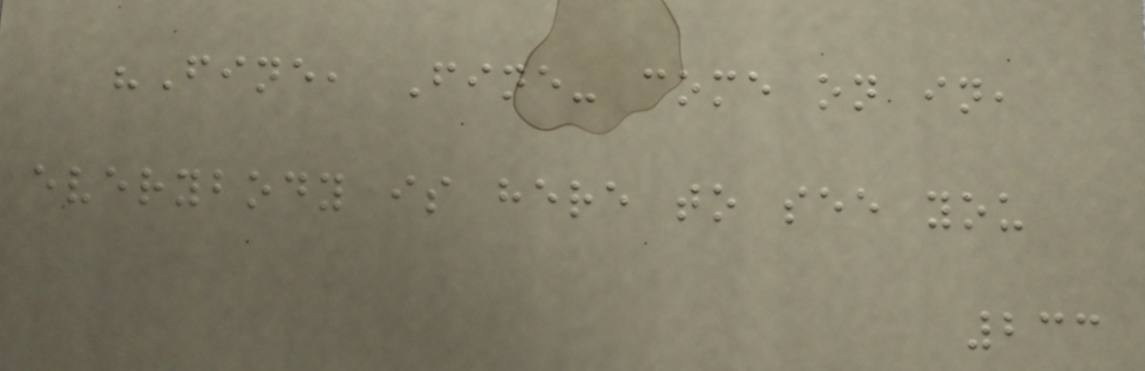"Fine, Fine- come on in,
everybody is here to see you
233
